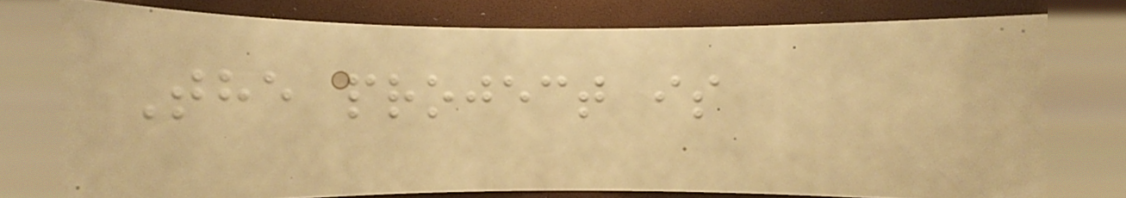The project is
